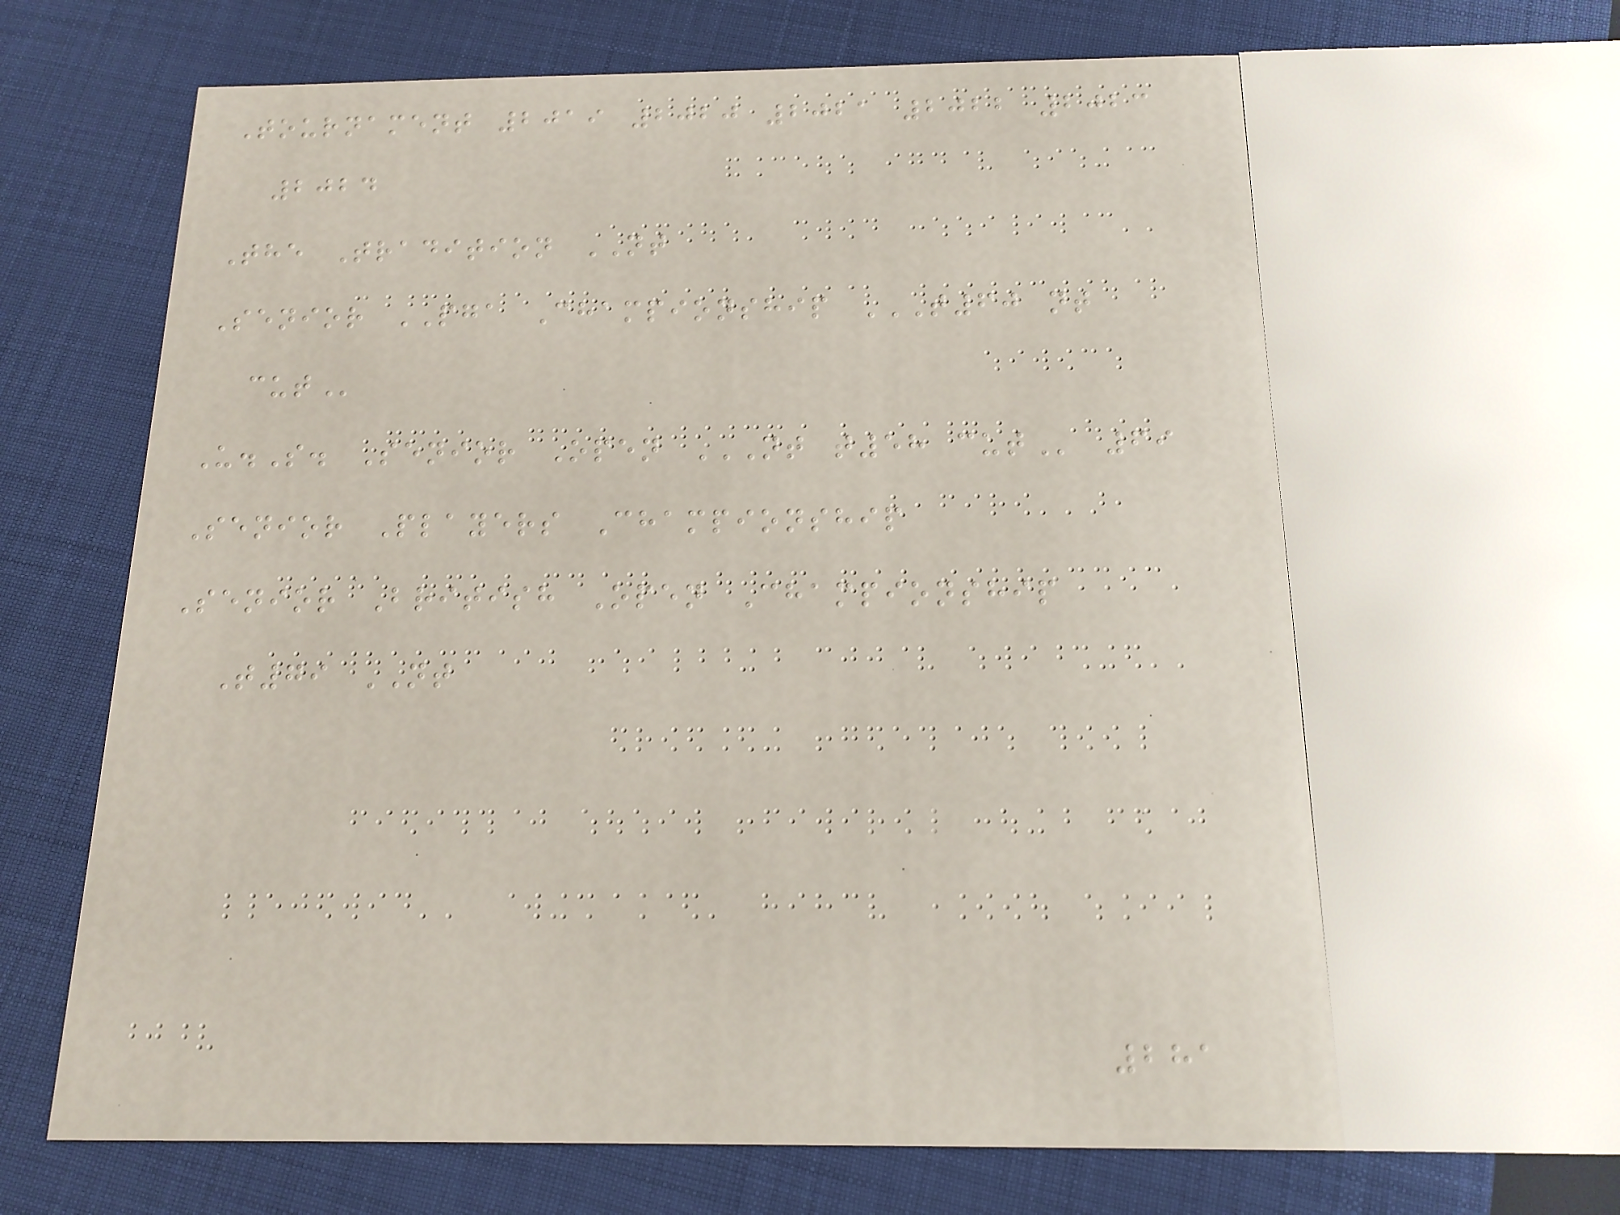Tournament 2019 2020 2021 2022 2023
2024
The Tradition NT
Senior PGA Championship T60 NT
CUT
U.S. Senior Open NT T58 CUT 69
Senior Players Championship
Senior British Open Championship
T79 NT
281
